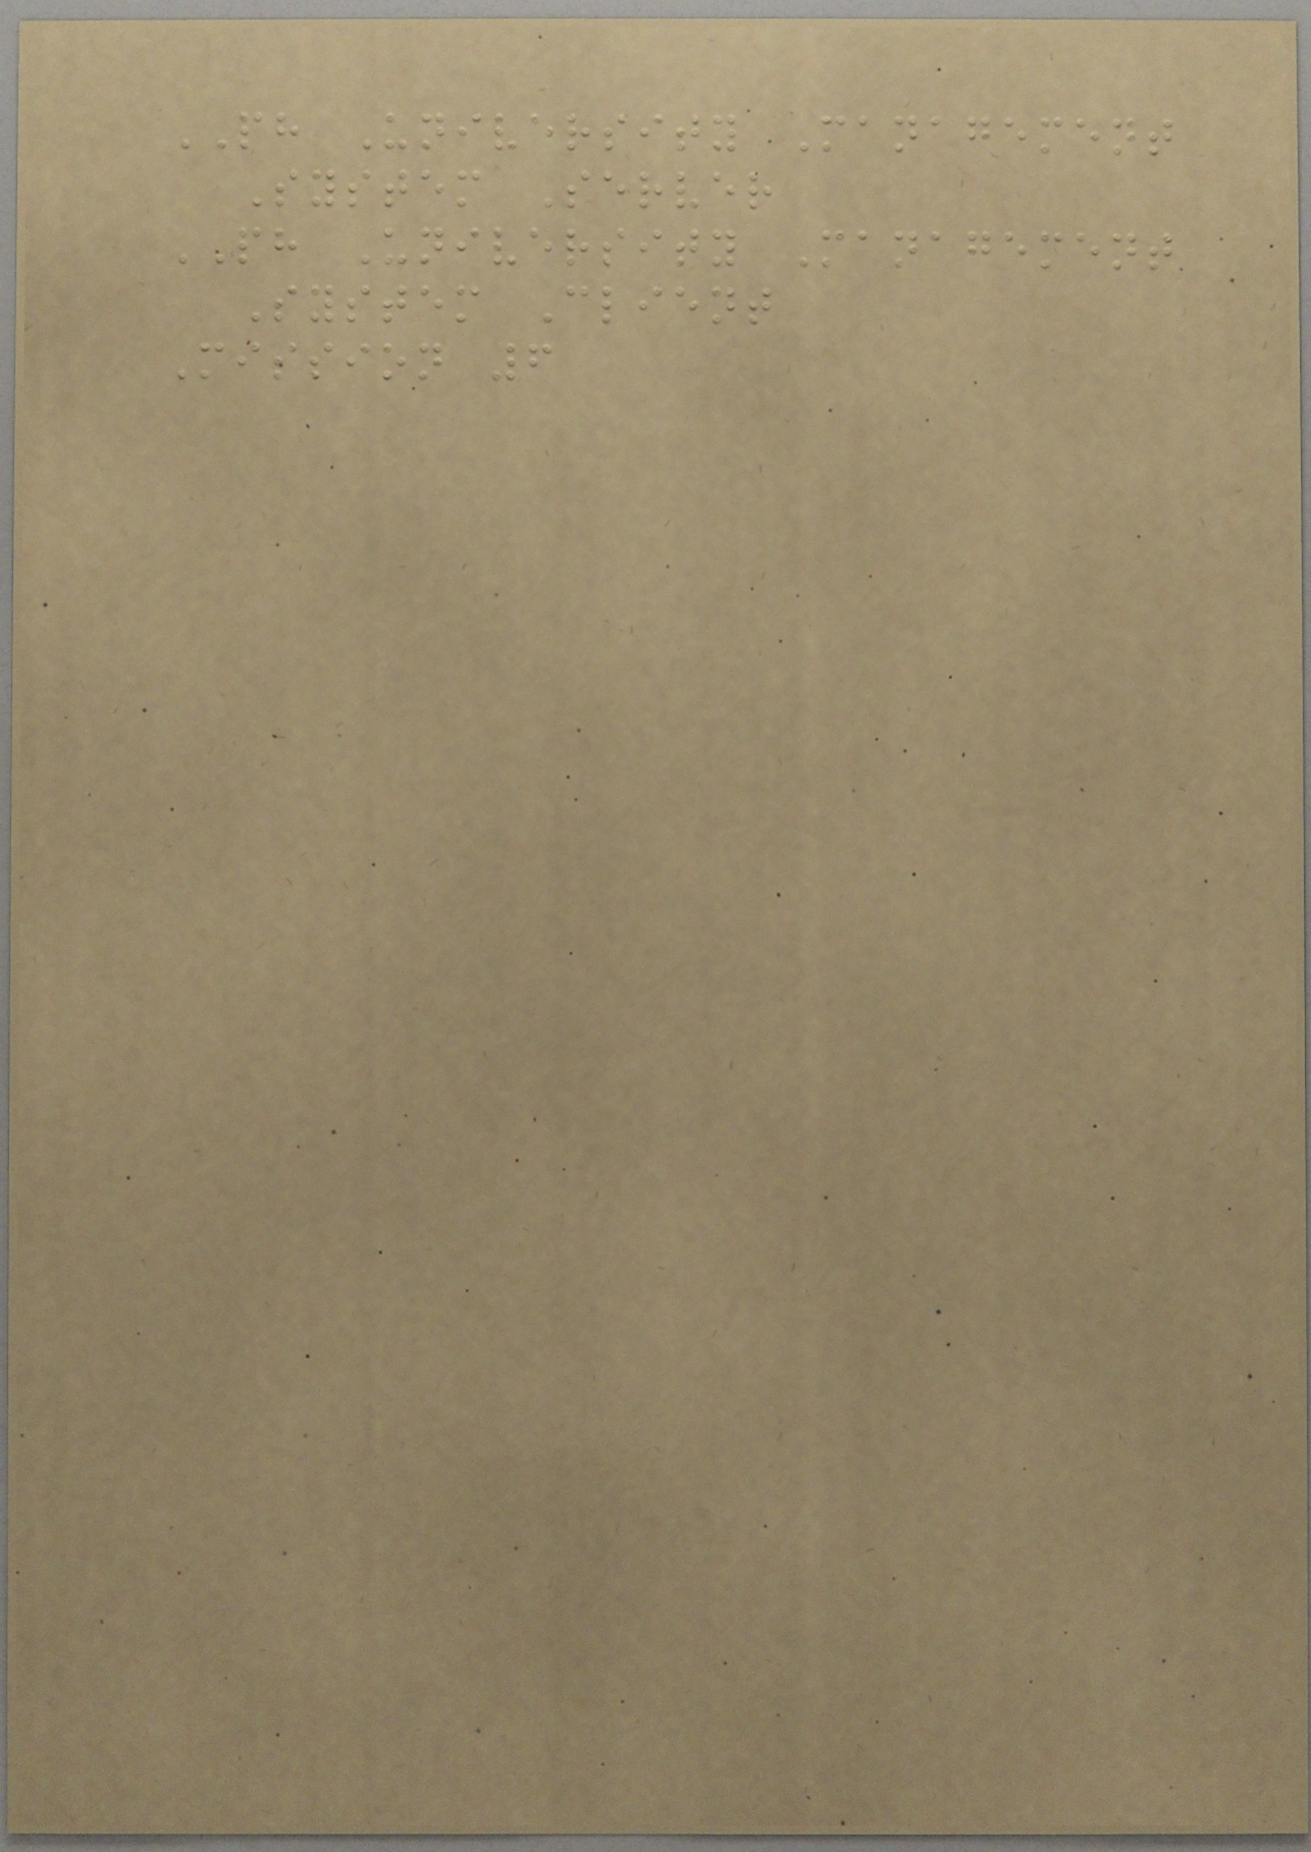PH University Management
System Server
PH University Management
System Client
Mission 6
